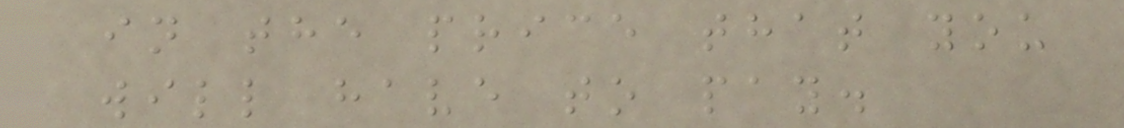in the price that you
will have to pay.
